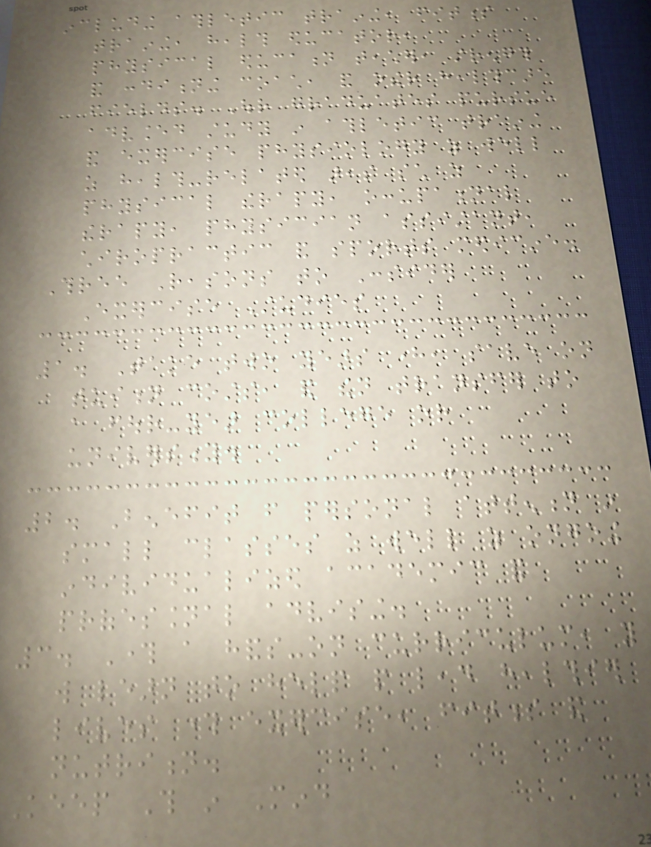including athletic training, fitness
training, health educator,
physical education teacher, strength
and conditioning coach, and other healthcare
fields. Our graduates pursue
advanced study in athletic training
and exercise physiology as well
as health-related areas such as
physical therapy, occupational
therapy, physician assistant,
chiropractic and sports medicine.
Three Reasons to Consider
Exercise Studies
1. Take two years here, save on
tuition costs, and then transfer to
a four-year college or
university.
2. Benefit from personal attention in
small classes as well as ongoing
individualized academic and
professional advising.
3. Through a hands-on curriculum, you
will learn to help people lead healthier
lives through exercise, fitness and
nutrition.
Keep This in Mind
